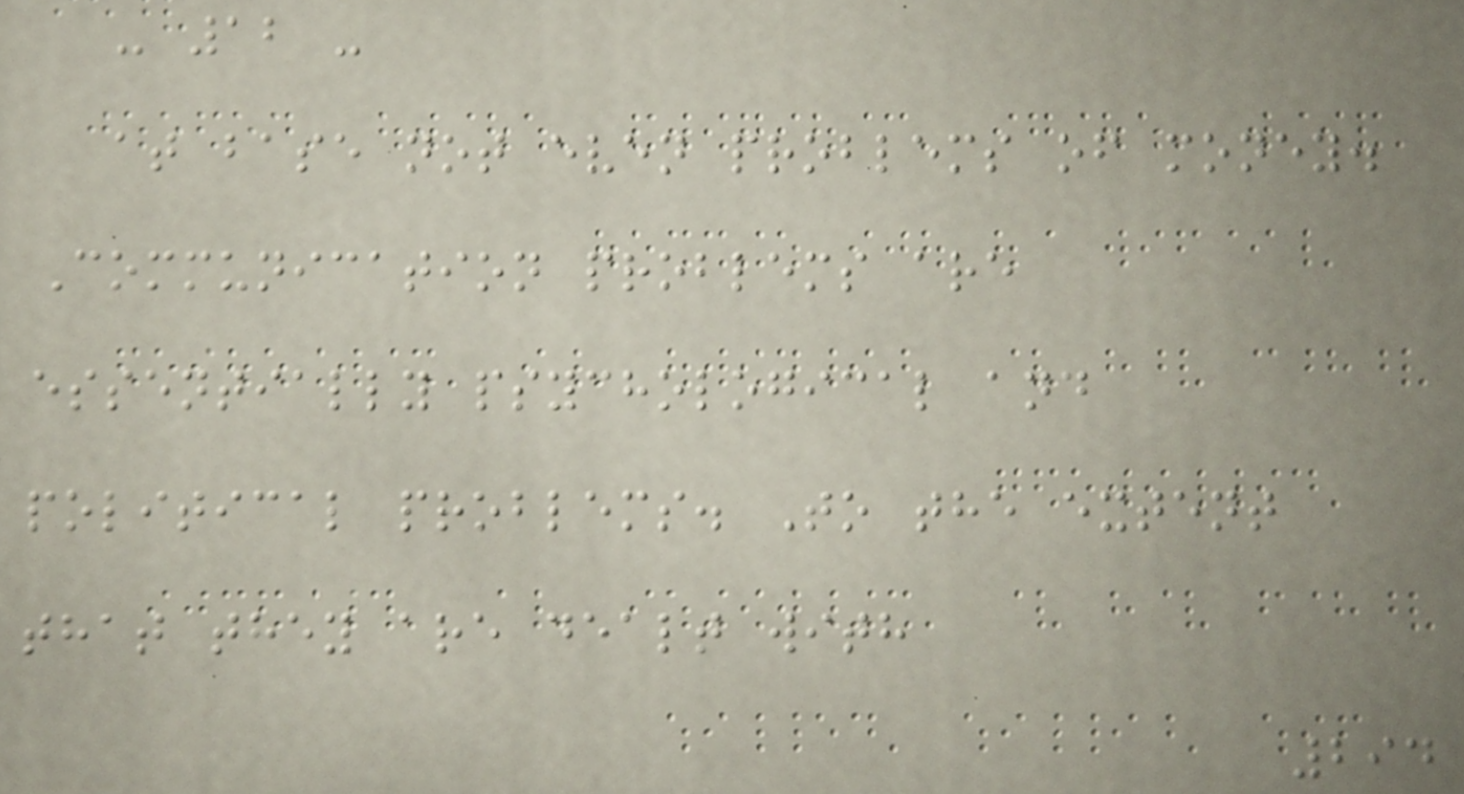- 12 -
at base not even problems of money.
Communication problems are
essentially psychological and
political problems. To the extent
that they are dealt with
294
